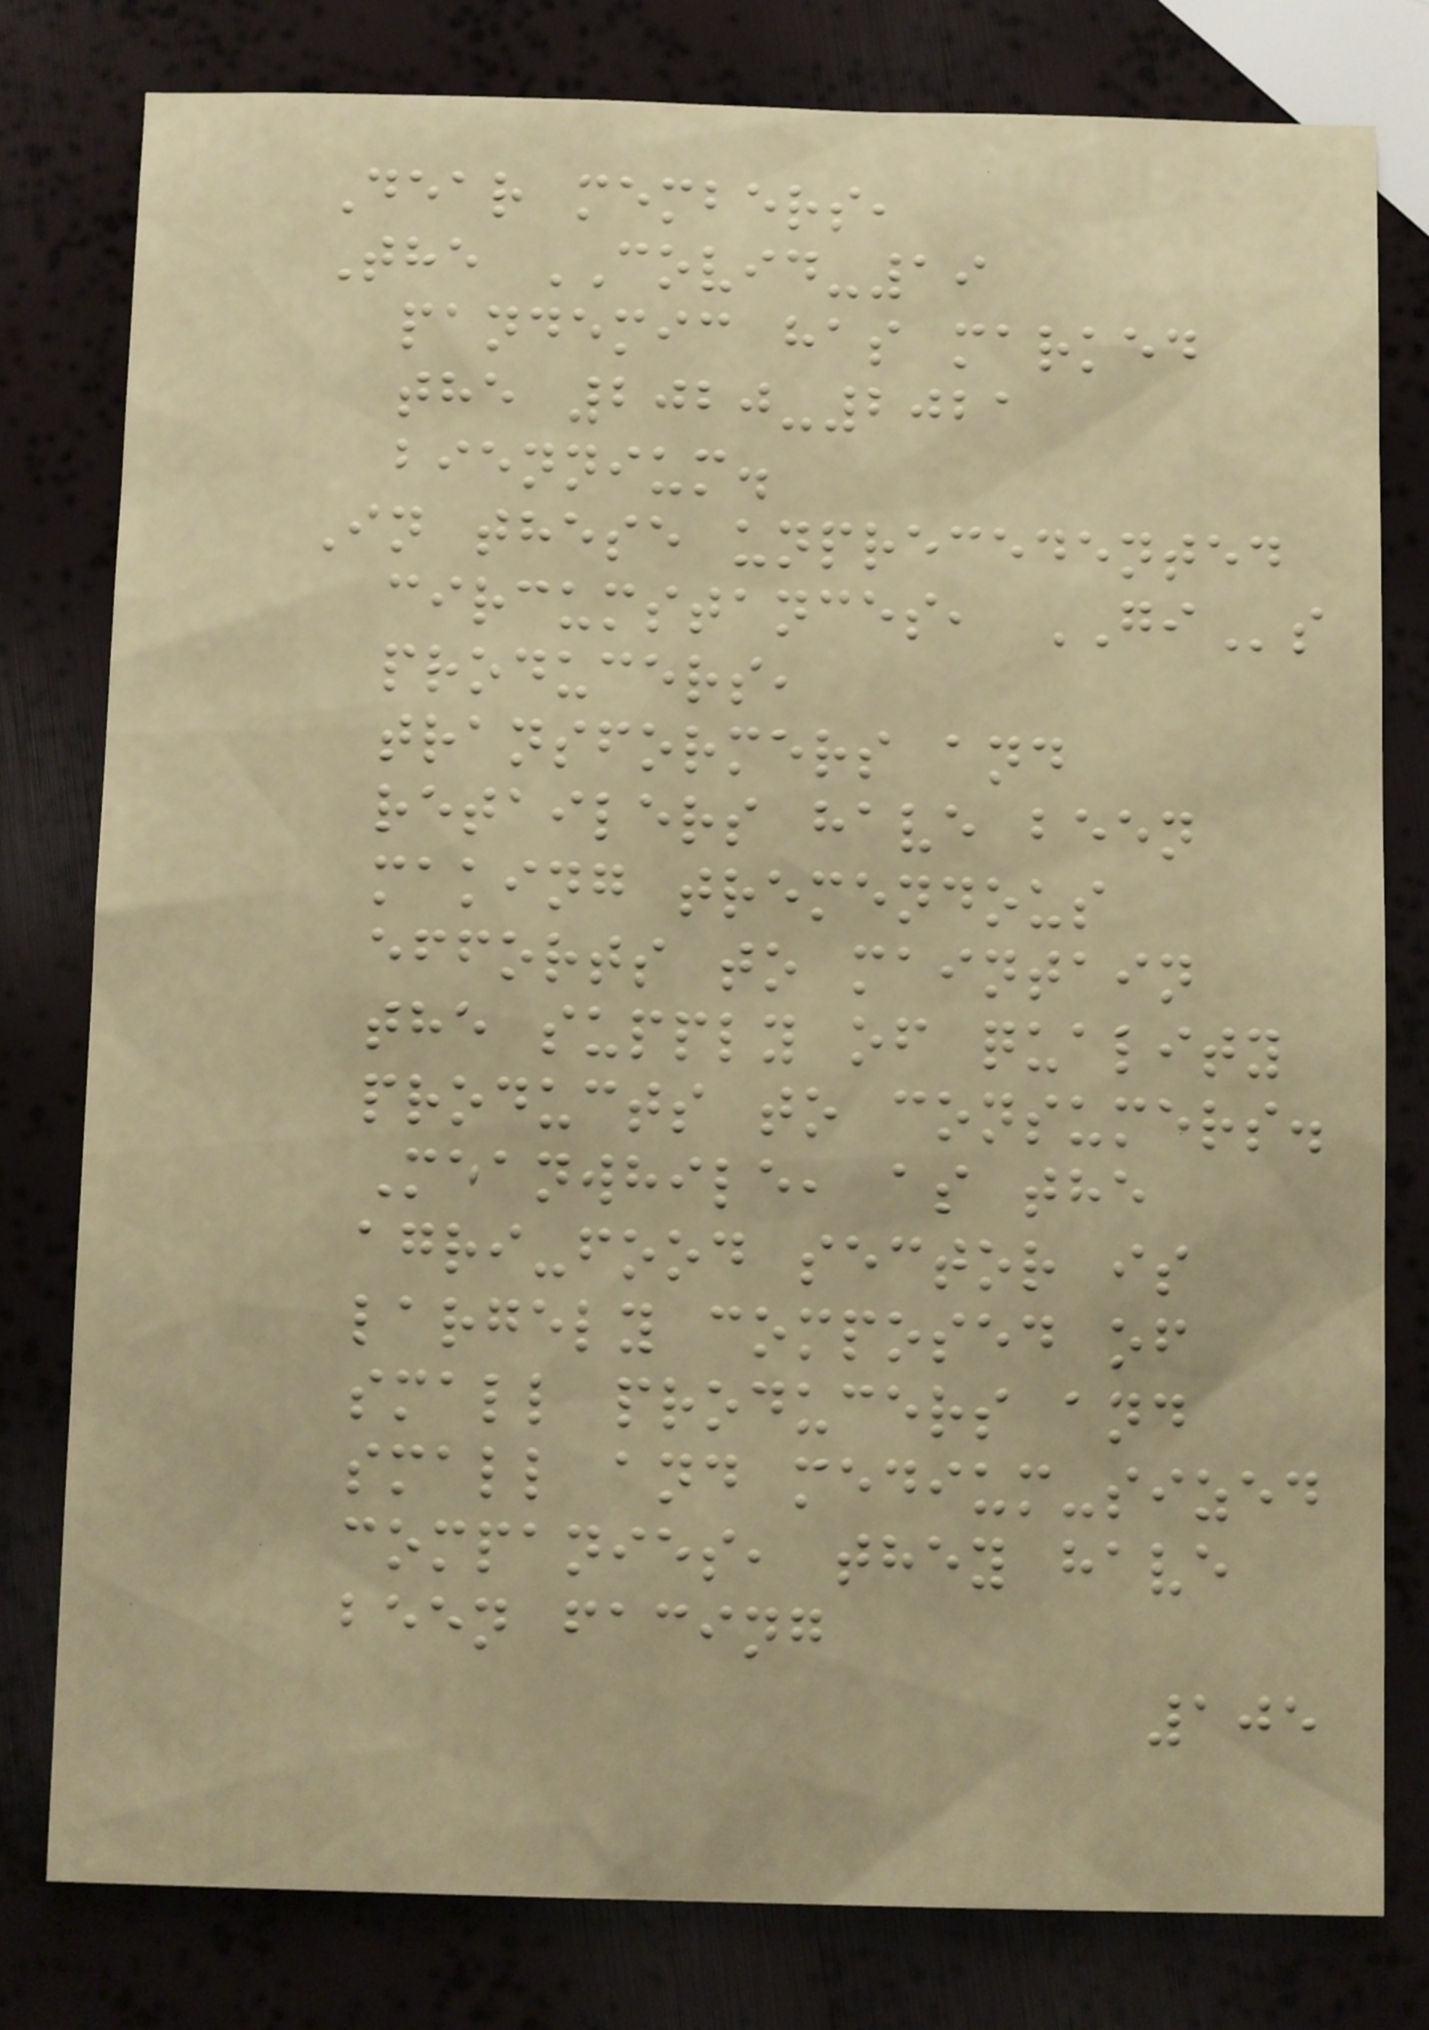Dear members,
The COVID-19
pandemic has marked
the 2020-2021
biennium.
In these unprecedented
circumstances, GIs
producers,
transformers and
retailers have been
making tremendous
efforts to maintain
the supply of quality
products to consumers.
Meanwhile, as the
agri-food sector is
largely composed of
small producers and
small and medium-sized
companies, they have
been facing
105
